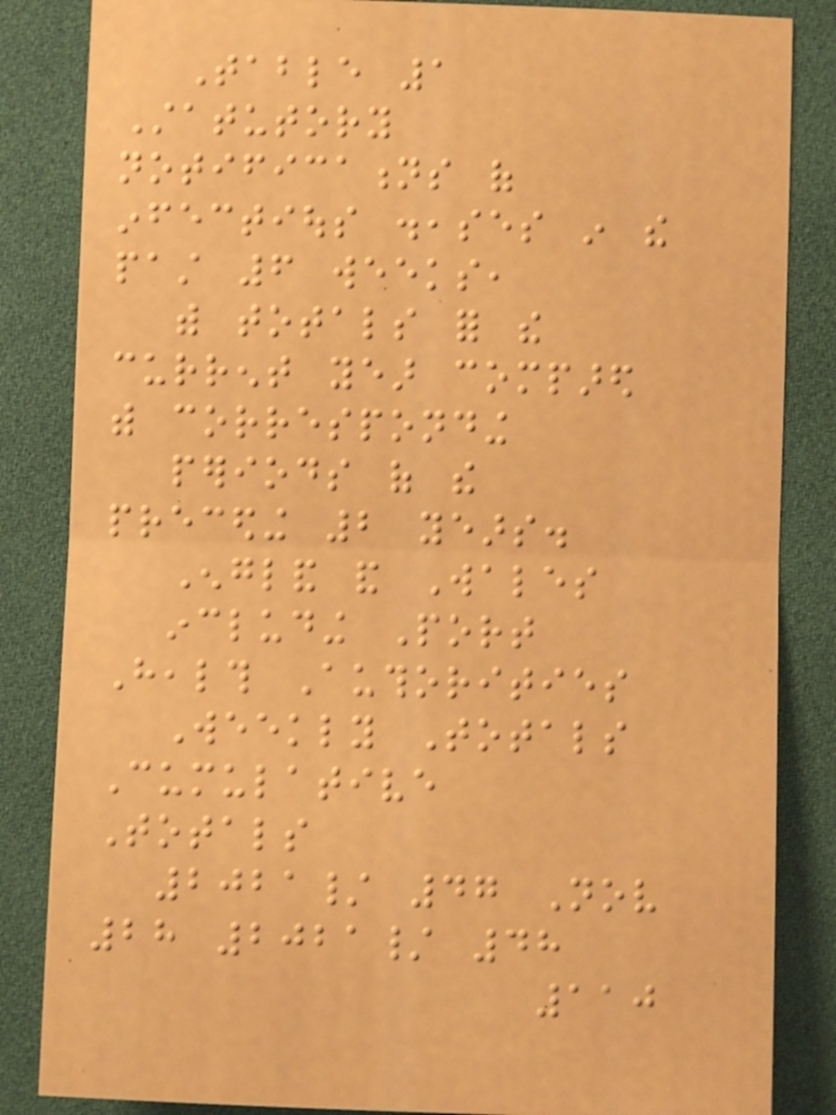Table 1
Statutory
notifications of
infectious diseases in the
past 6 weeks,
with totals for the
current year compared
with corresponding
periods of the
preceding 2 years.
England and Wales
including Port
Health Authorities
Weekly Totals
Cumulative
Totals
2021/ 47 Nov
28 2021/ 48
110
